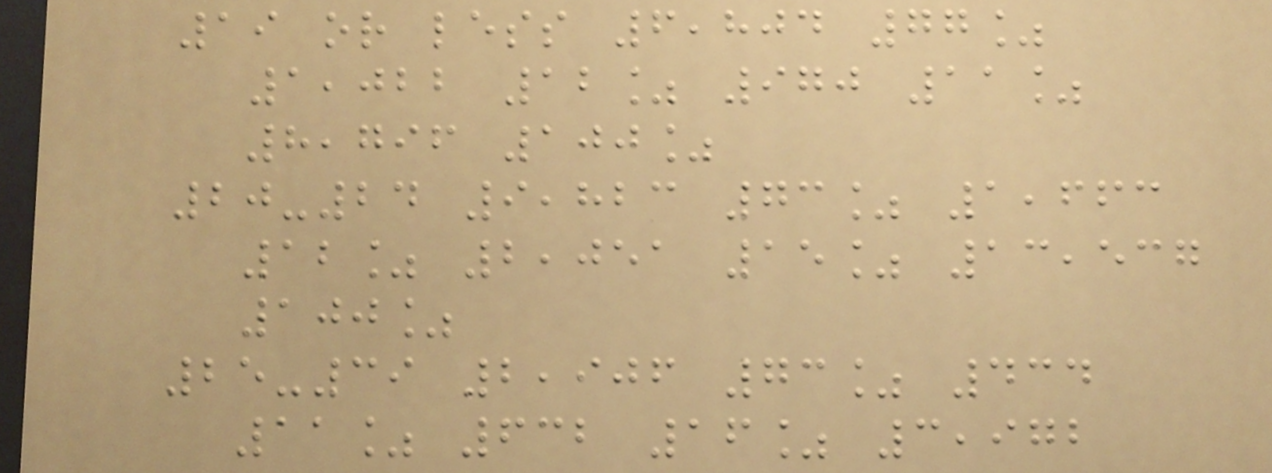19 or less 6,804 77%
1,022 12% 970 11%
8,796 100%
20-24 9,823 73% 1,663
12% 2,051 15% 13,537
100%
25-39 2,906 73% 434
11% 632 16% 3,972
